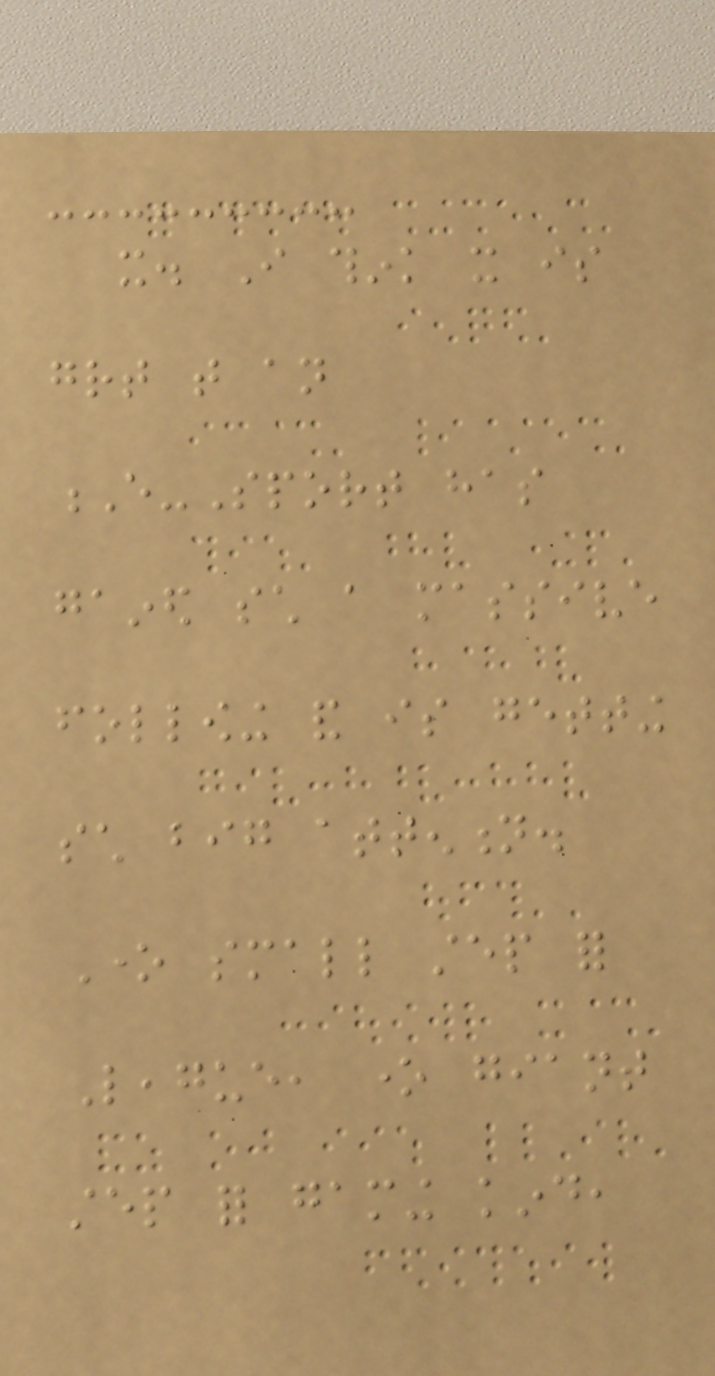it. I think it is
great that an
E-Sport has
gained such a massive
following and is getting
such big attention.
One small step for
League, one giant
step for gaming kind,
